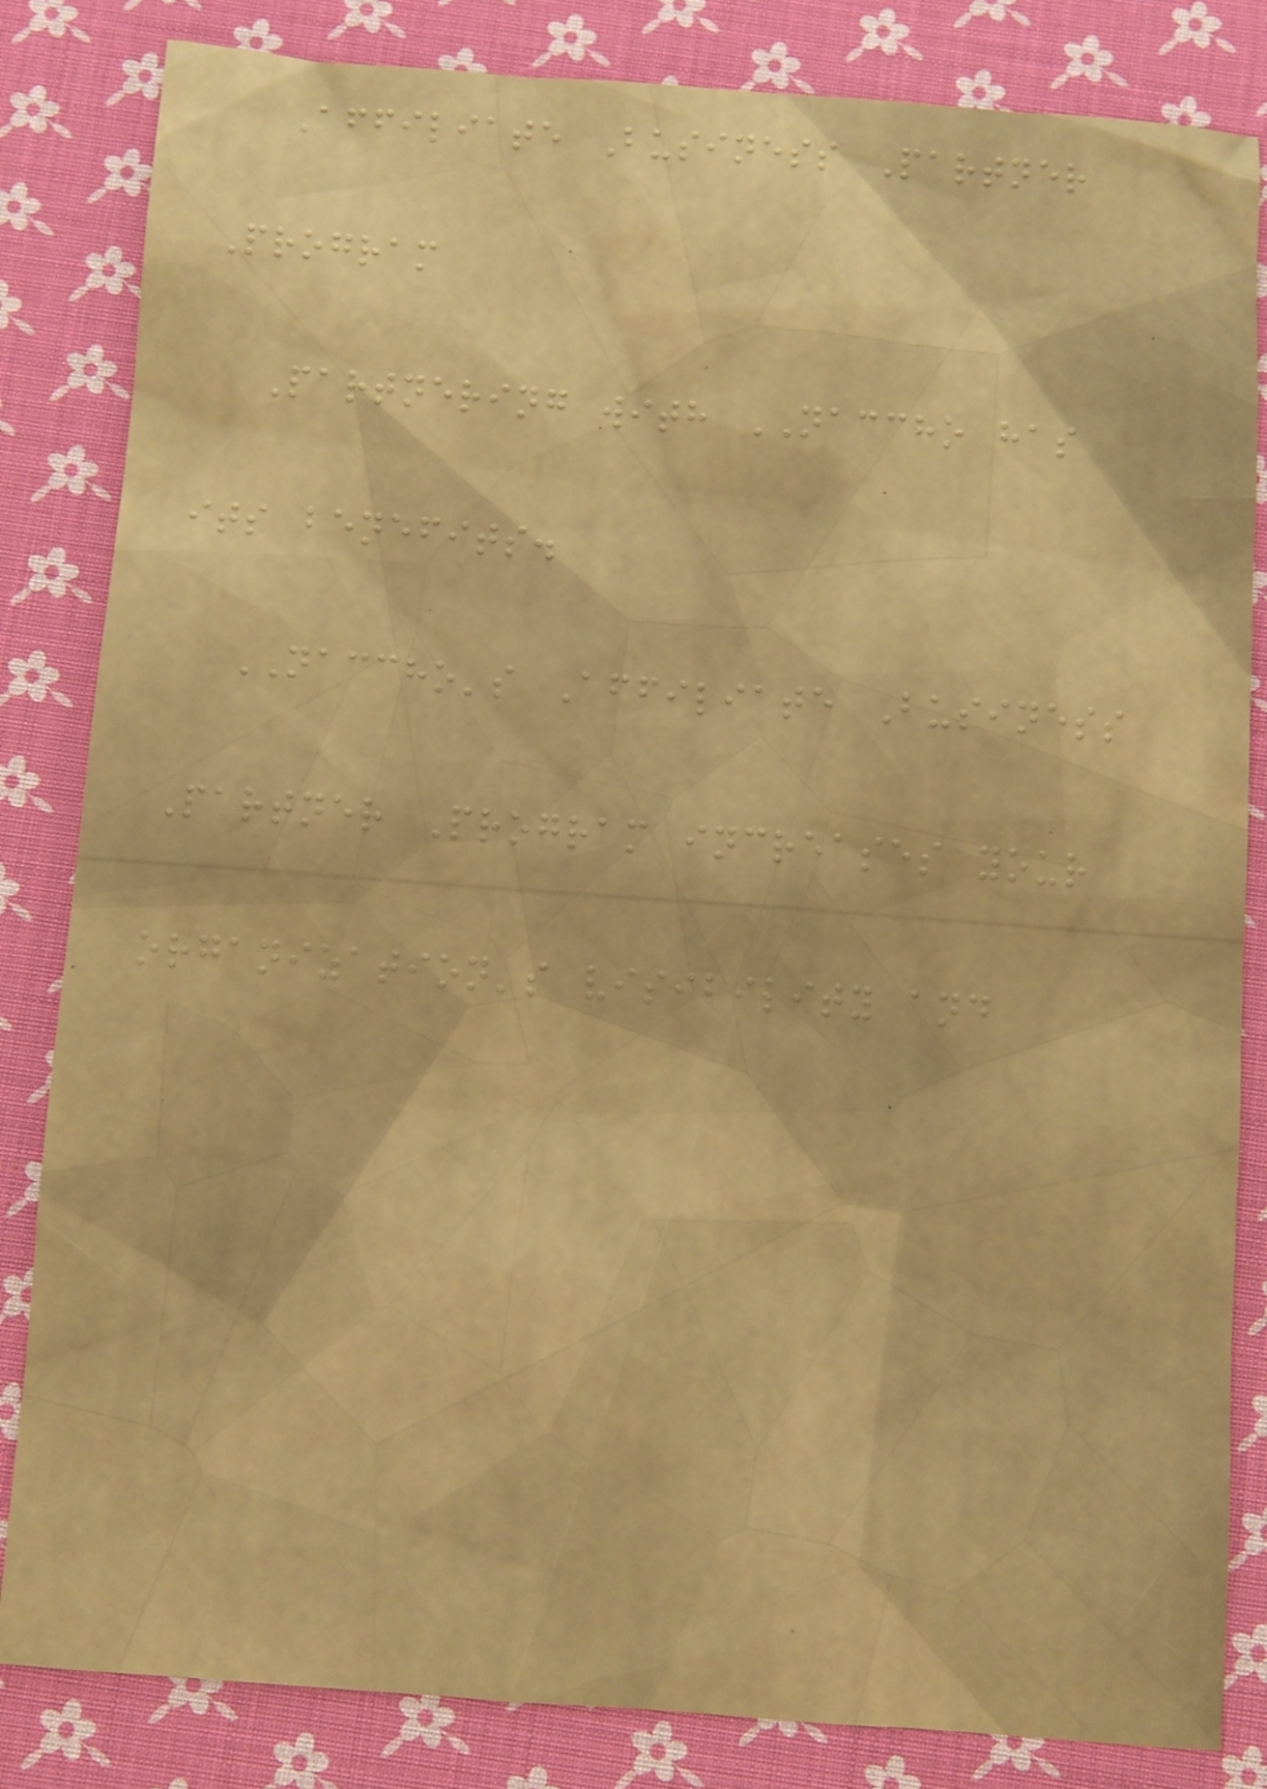Affiliate Business Partner
Program
Partnering with NACCHO has
its benefits.
NACCHO's Affiliate Business
Partner Program increases your
organization's visibility and
